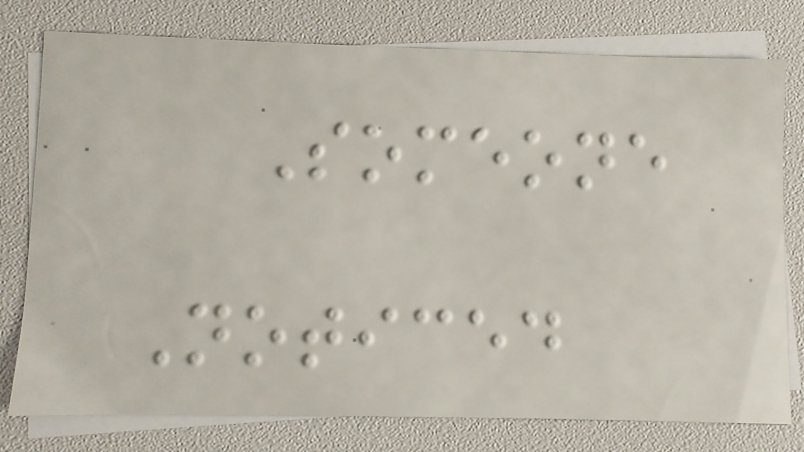Someone
Noticed
